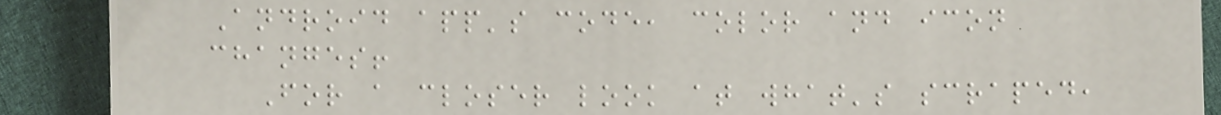Android app's code, color and icon
changes!
For a closer look at what's scraped,
